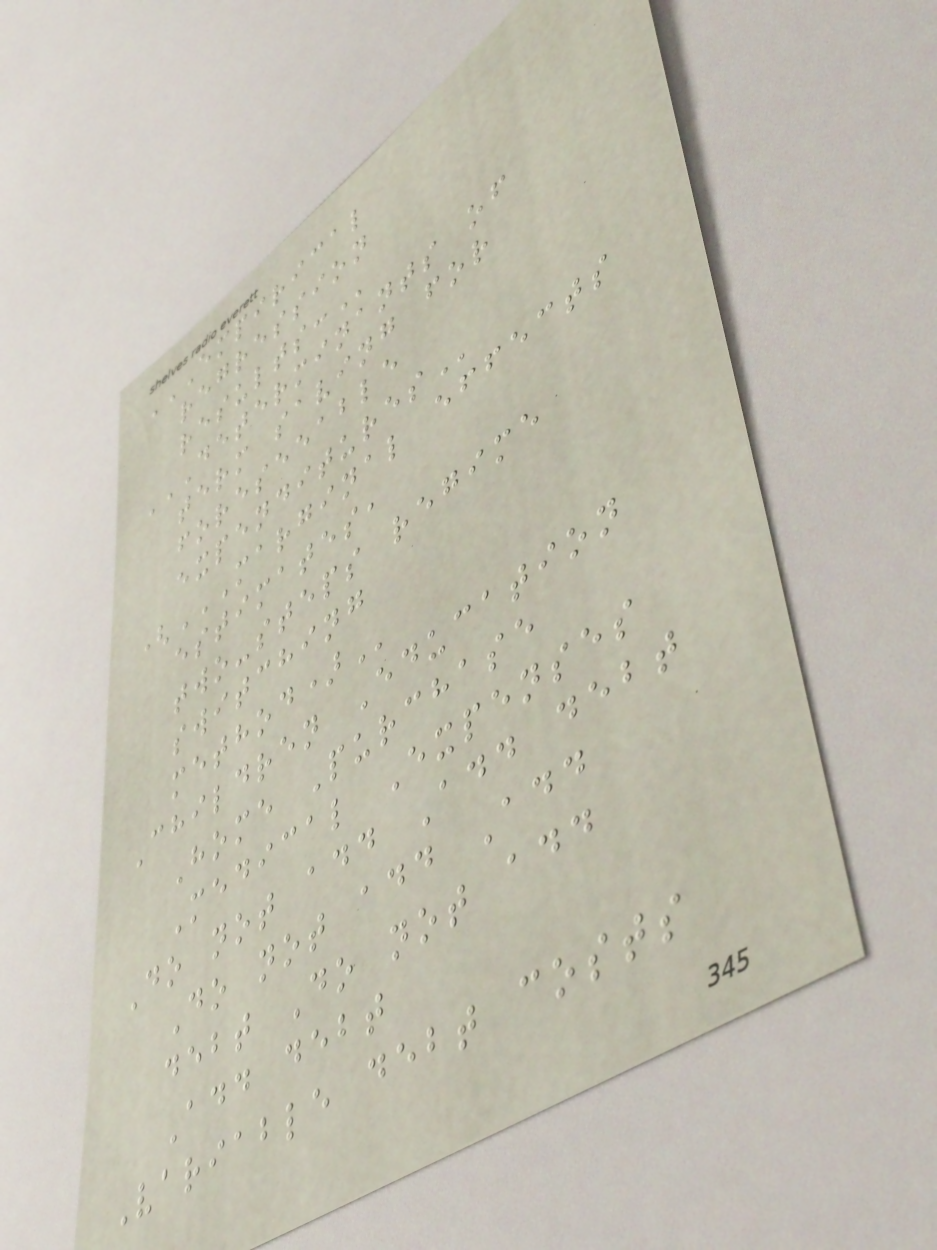EMPIRICAL
REGRESSION
RESULTS:
DETERMINANTS OF
TERM SAVING FOR
FORESEEABLE
EXPENDITURES
(MARGINAL EFFECTS
ESTIMATES,
TWO-STEPS REGIME
SWITCHING
METHOD)
Children Education
Home Purchase
Medical Expenses
Do not add Add debt
Do not add Add
debt Do not add
Add debt
Variable debt costs
